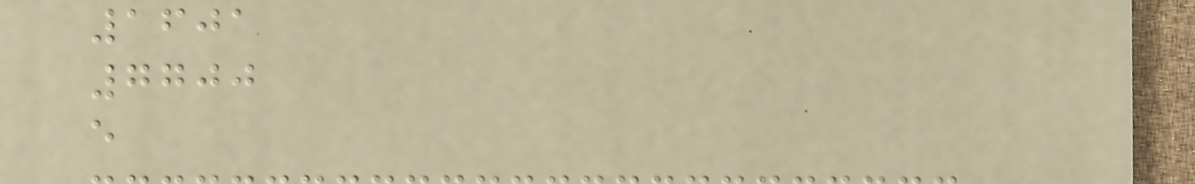1601
7700
e
